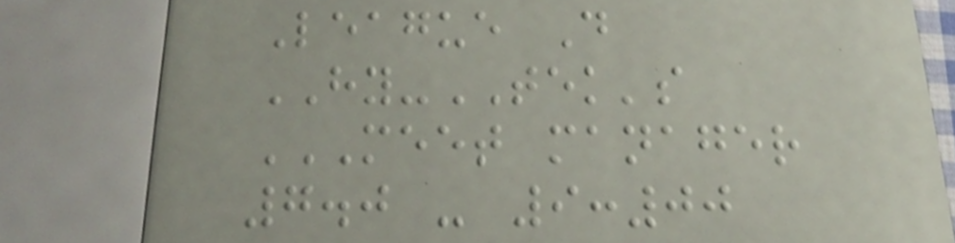League D
HY-TEK's
MEET MANAGER
7.0 - 9:00
